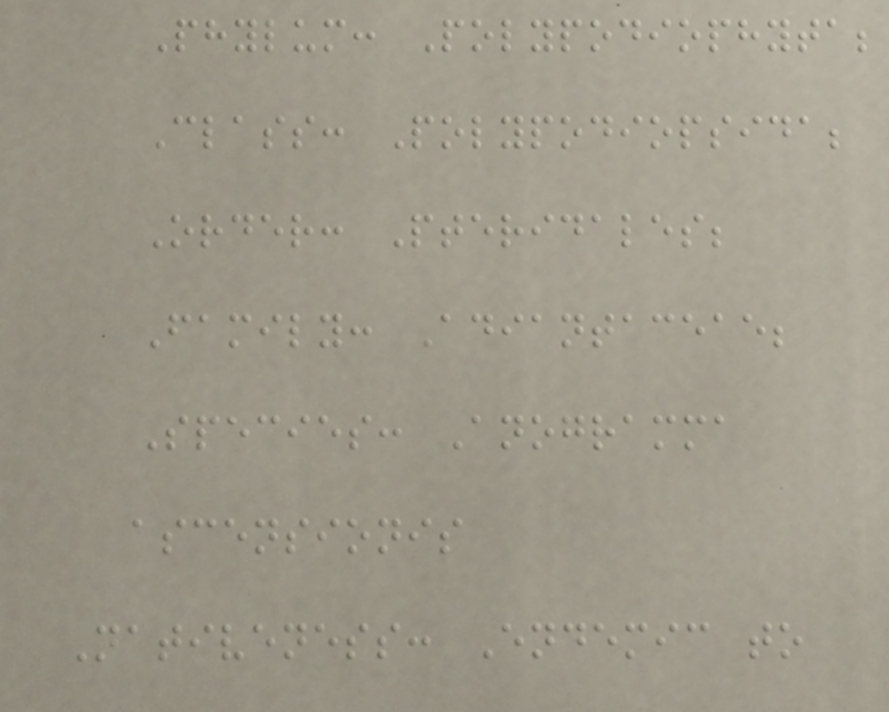Phylum: Polypodiophyta;
Class: Polypodiopsida;
Order: Pteridales;
Family: Adiantaceae;
Species: Anogramma
ascensionis
Nativeness: Endemic to
